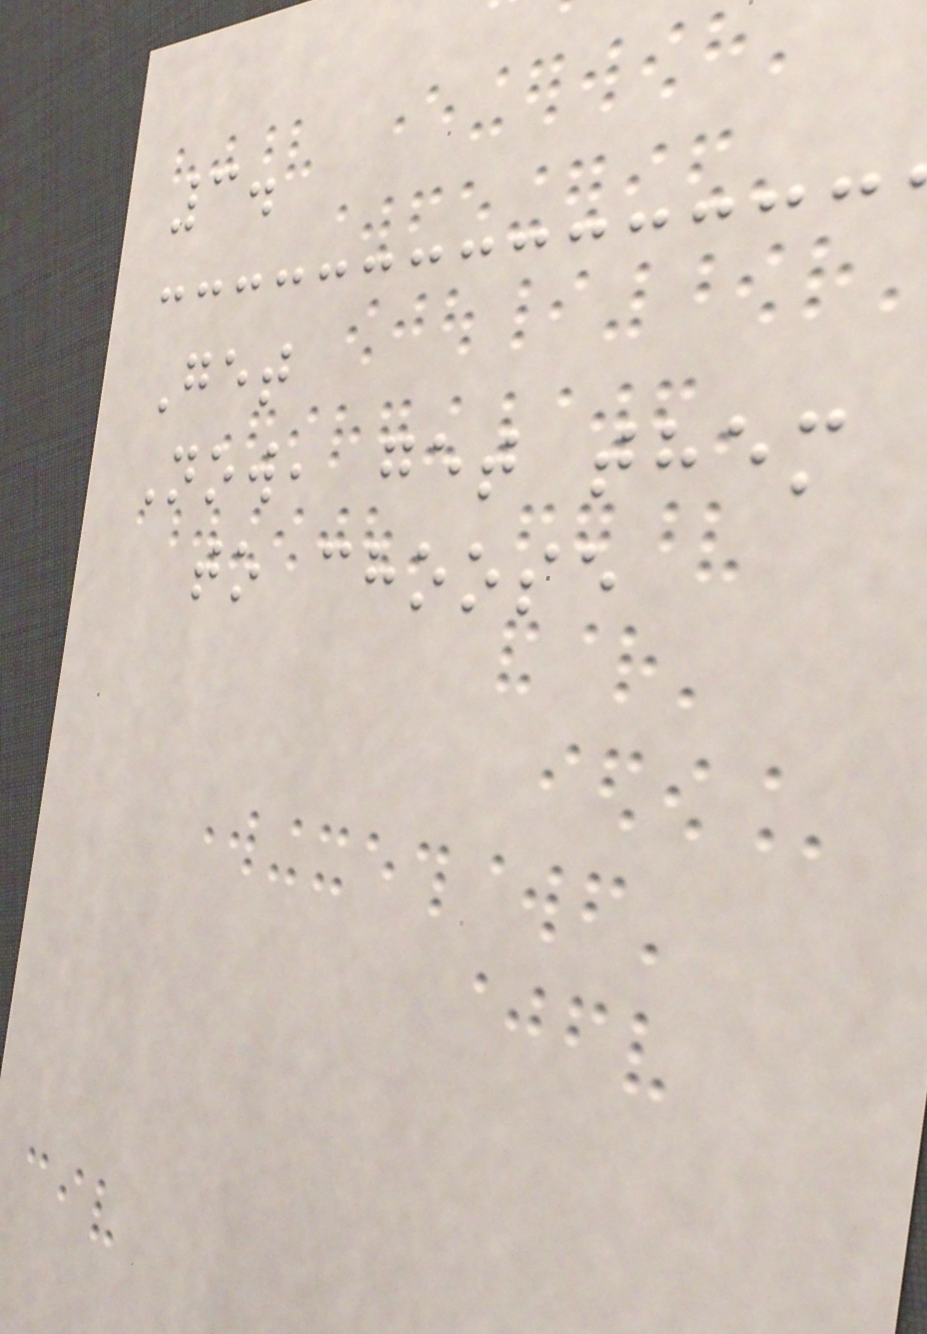3.
Get
Now, get them
to choose
